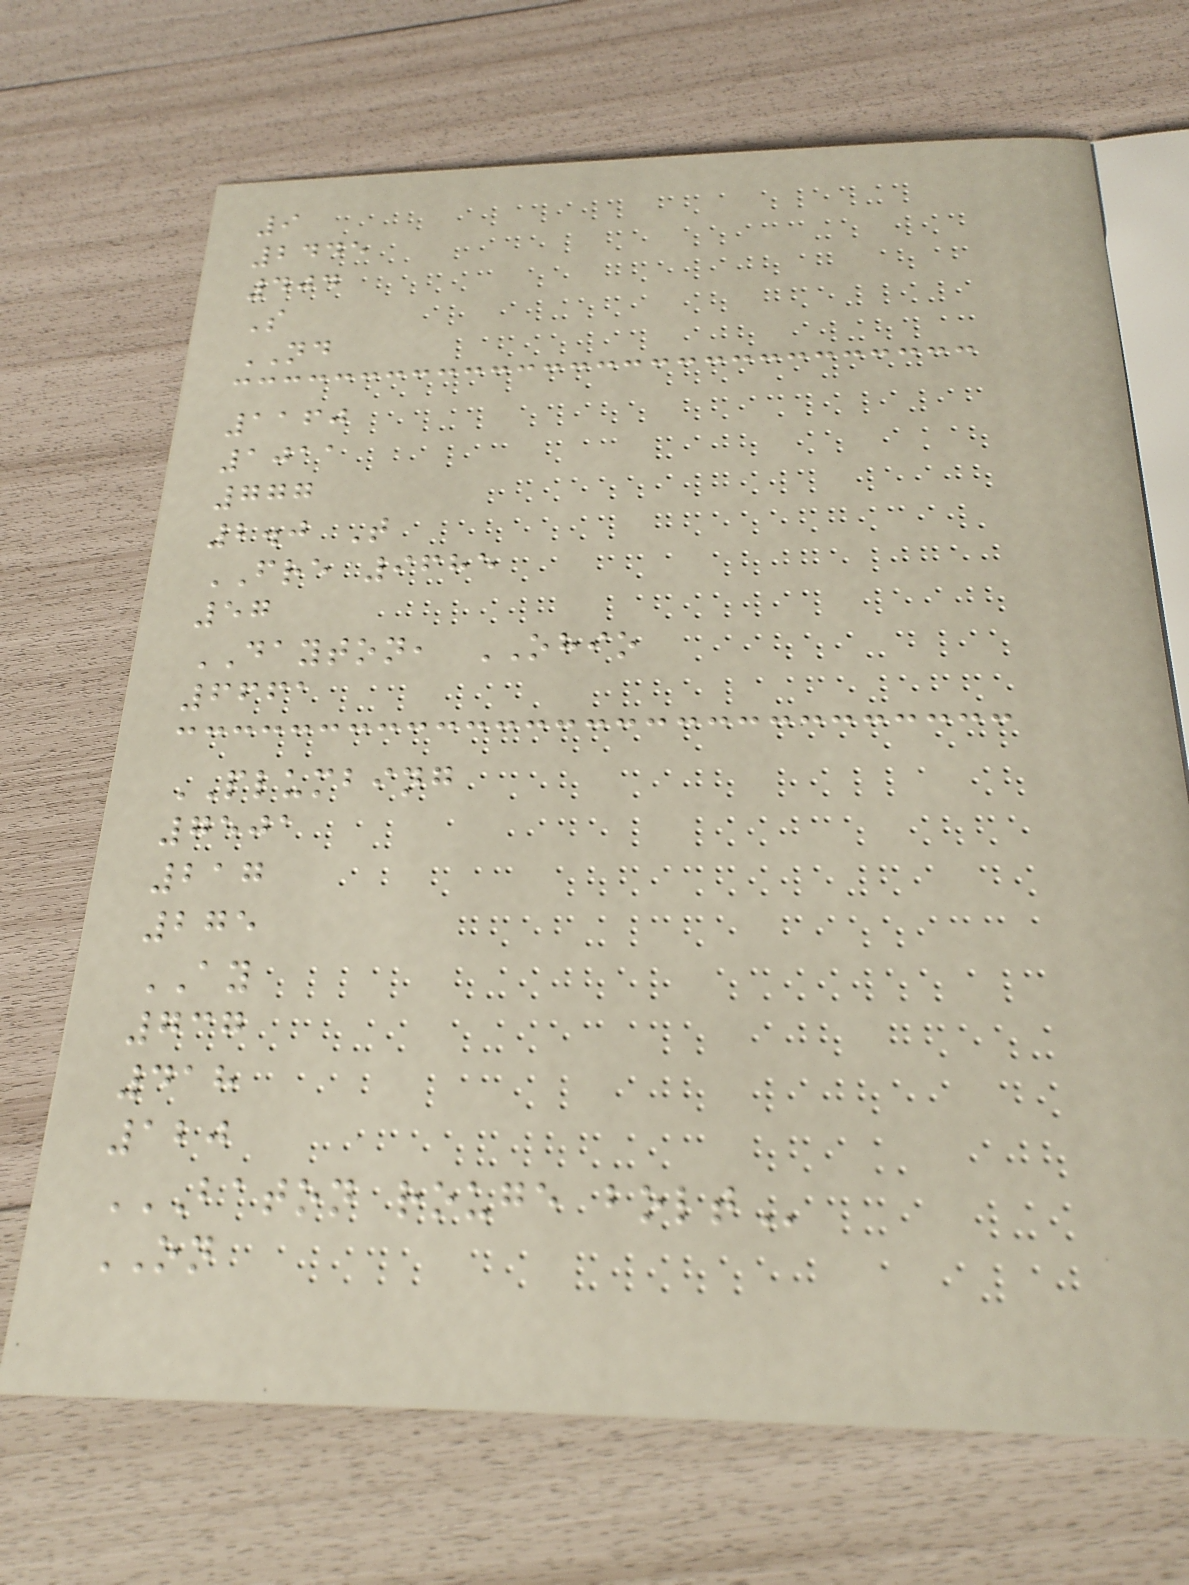9
2445
404
S
ND
1160
1011
777
2.0 T
FRE 9685
57
DAYTON, OHIO
6661
PLUMBING
7501
217
275
AY
737
418
120
BATON ROUGE BOLT
ON
